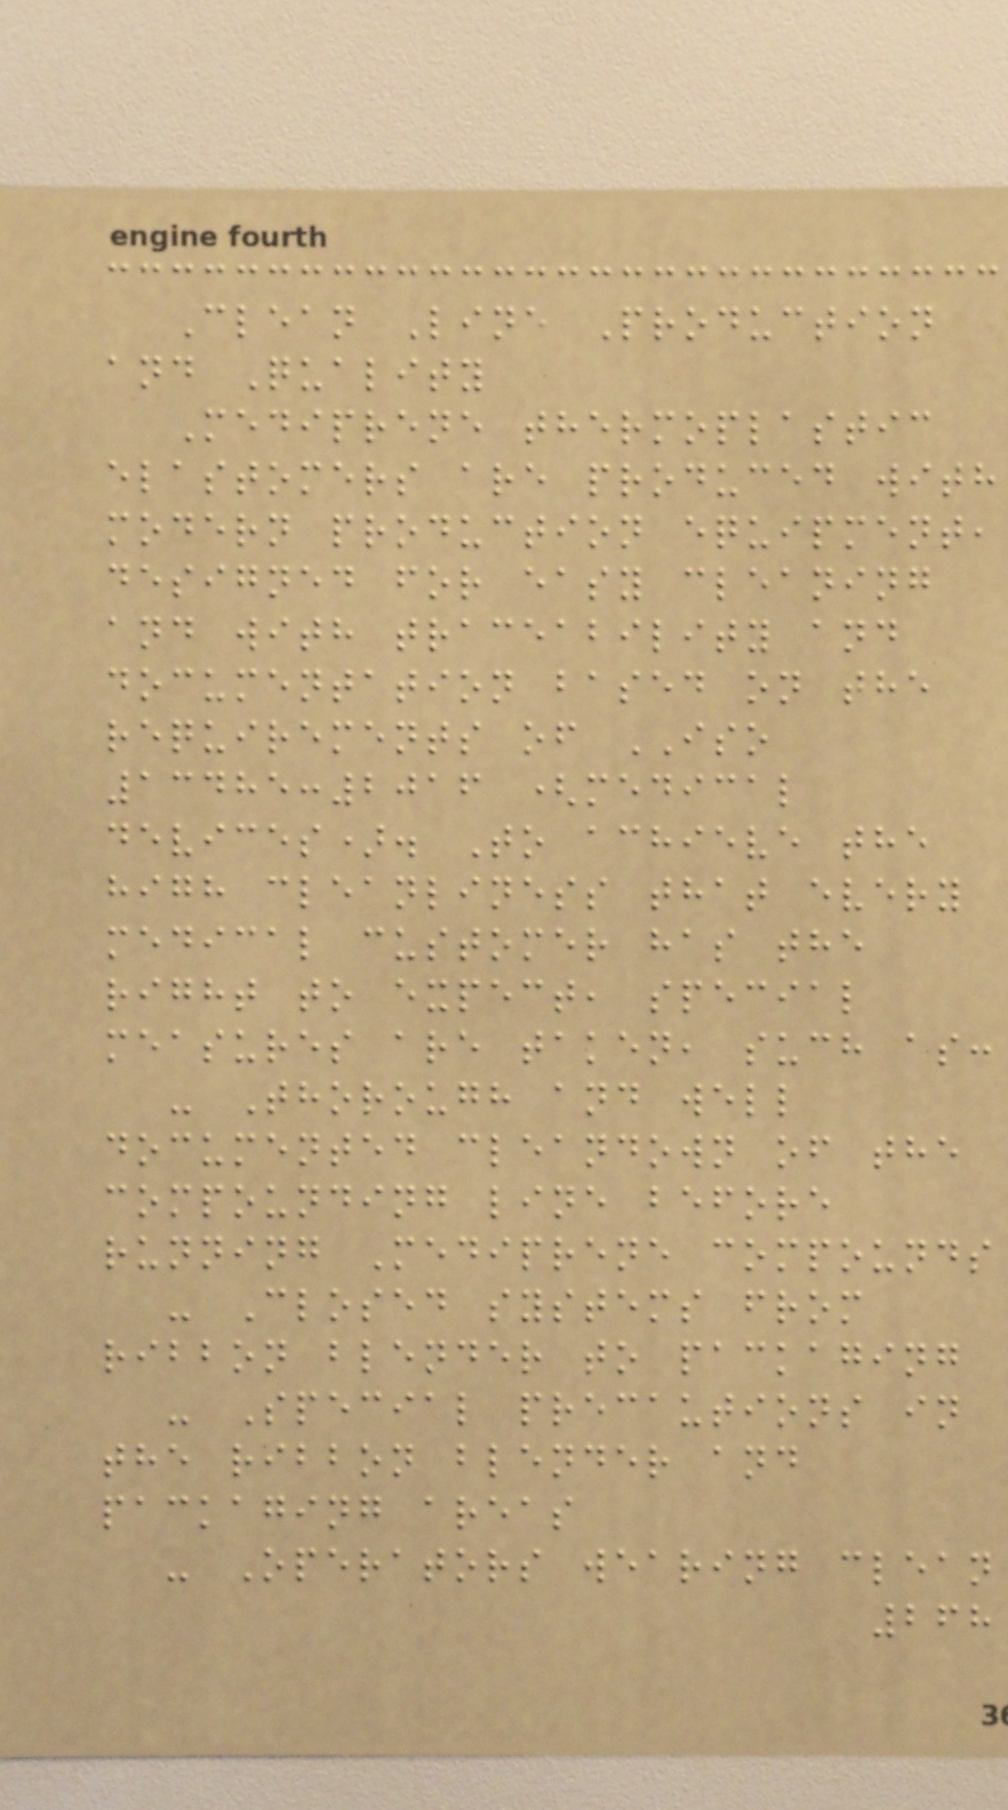Clean Line Production
and Quality
Mediprene thermoplastic
elastomers are produced with
modern production equipment,
designed for easy cleaning
and with traceability and
documentation based on the
requirements of ISO
13485:2016 (medical
devices). To achieve the
high cleanliness that every
medical customer has the
right to expect, special
measures are taken, such as:
- Thorough and well
documented cleandown of the
compounding line before
running Mediprene compounds
- Closed systems from
ribbon blender to packaging
- Special precautions in
the ribbon blender and
packaging areas
- Operators wearing clean
268
